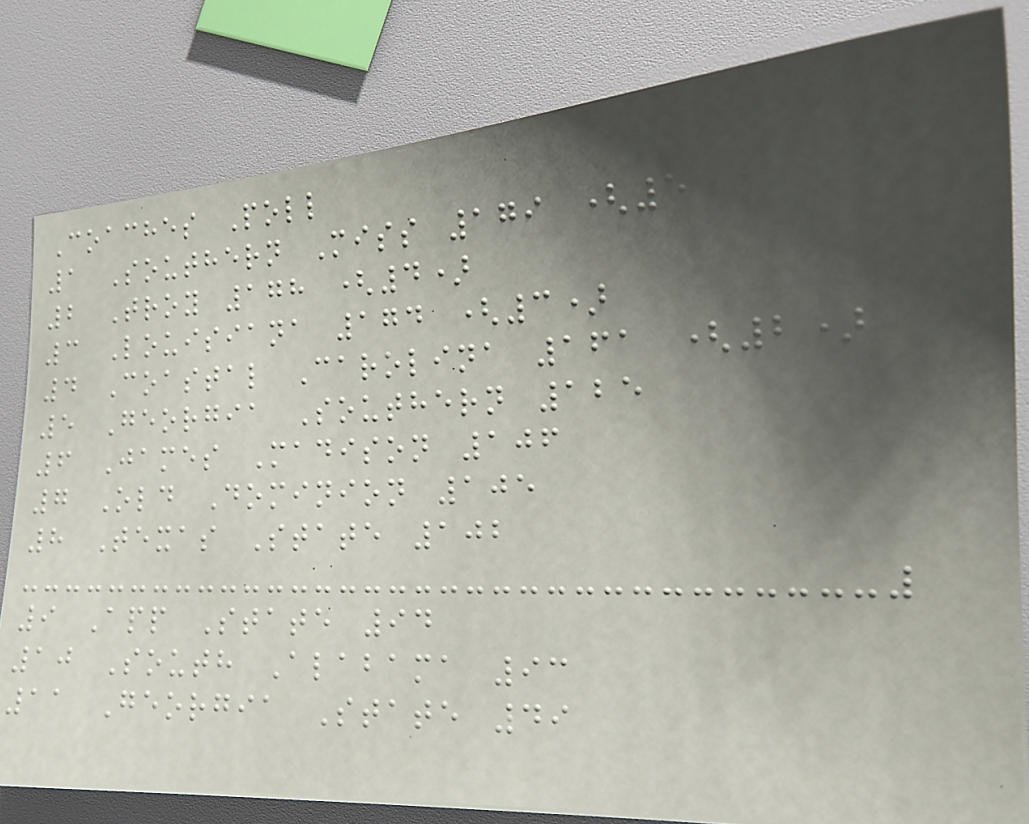Coaches Poll
1 Southern Miss 179 (5)
2 Troy 178 (4)
3 Louisiana 174 (3)
4 Coastal Carolina 161 (2)
5 Georgia Southern 125
6 James Madison 106
7 Old Dominion 105
8 Texas State 102
9 App State 94
10 South Alabama 93
11 Georgia State 49
